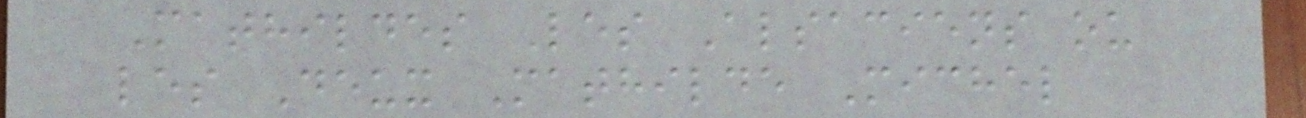Mathildes Les Alsaciens ou
les Deux Mathilde Michel
